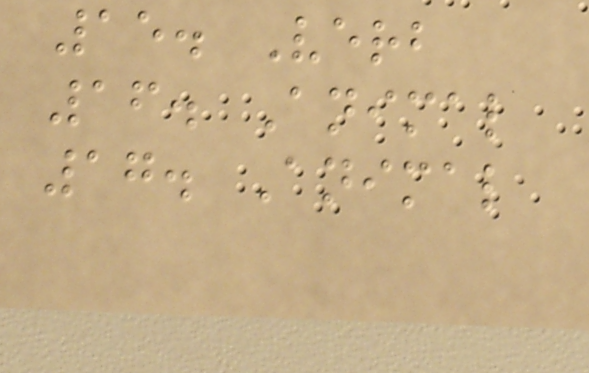15. Verb
16. Animal
17. Animal
